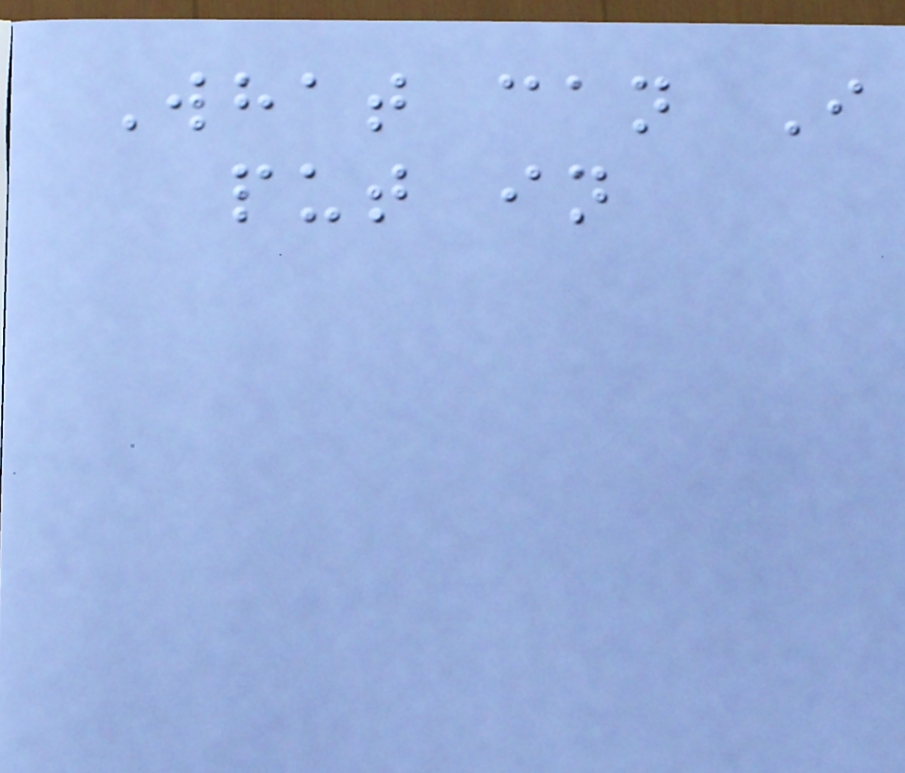What can I
put in
